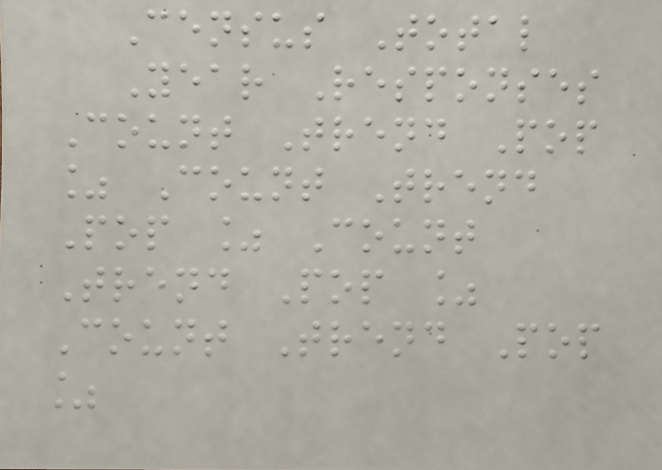Census Total
Year Responses
Count Trend Pop
% Count Trend
Pop % Count
Trend Pop %
Count Trend Pop
%
